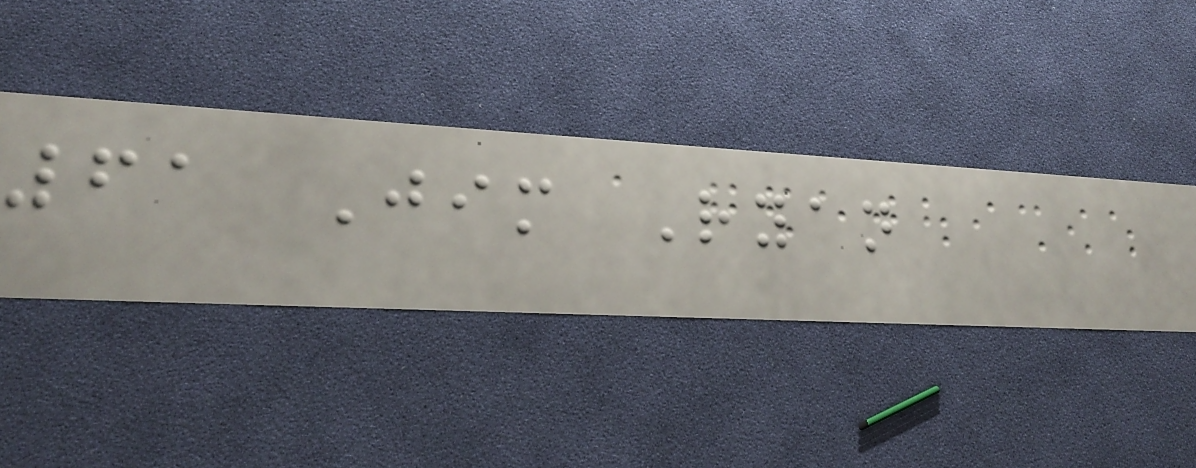61 Jim Ryan
